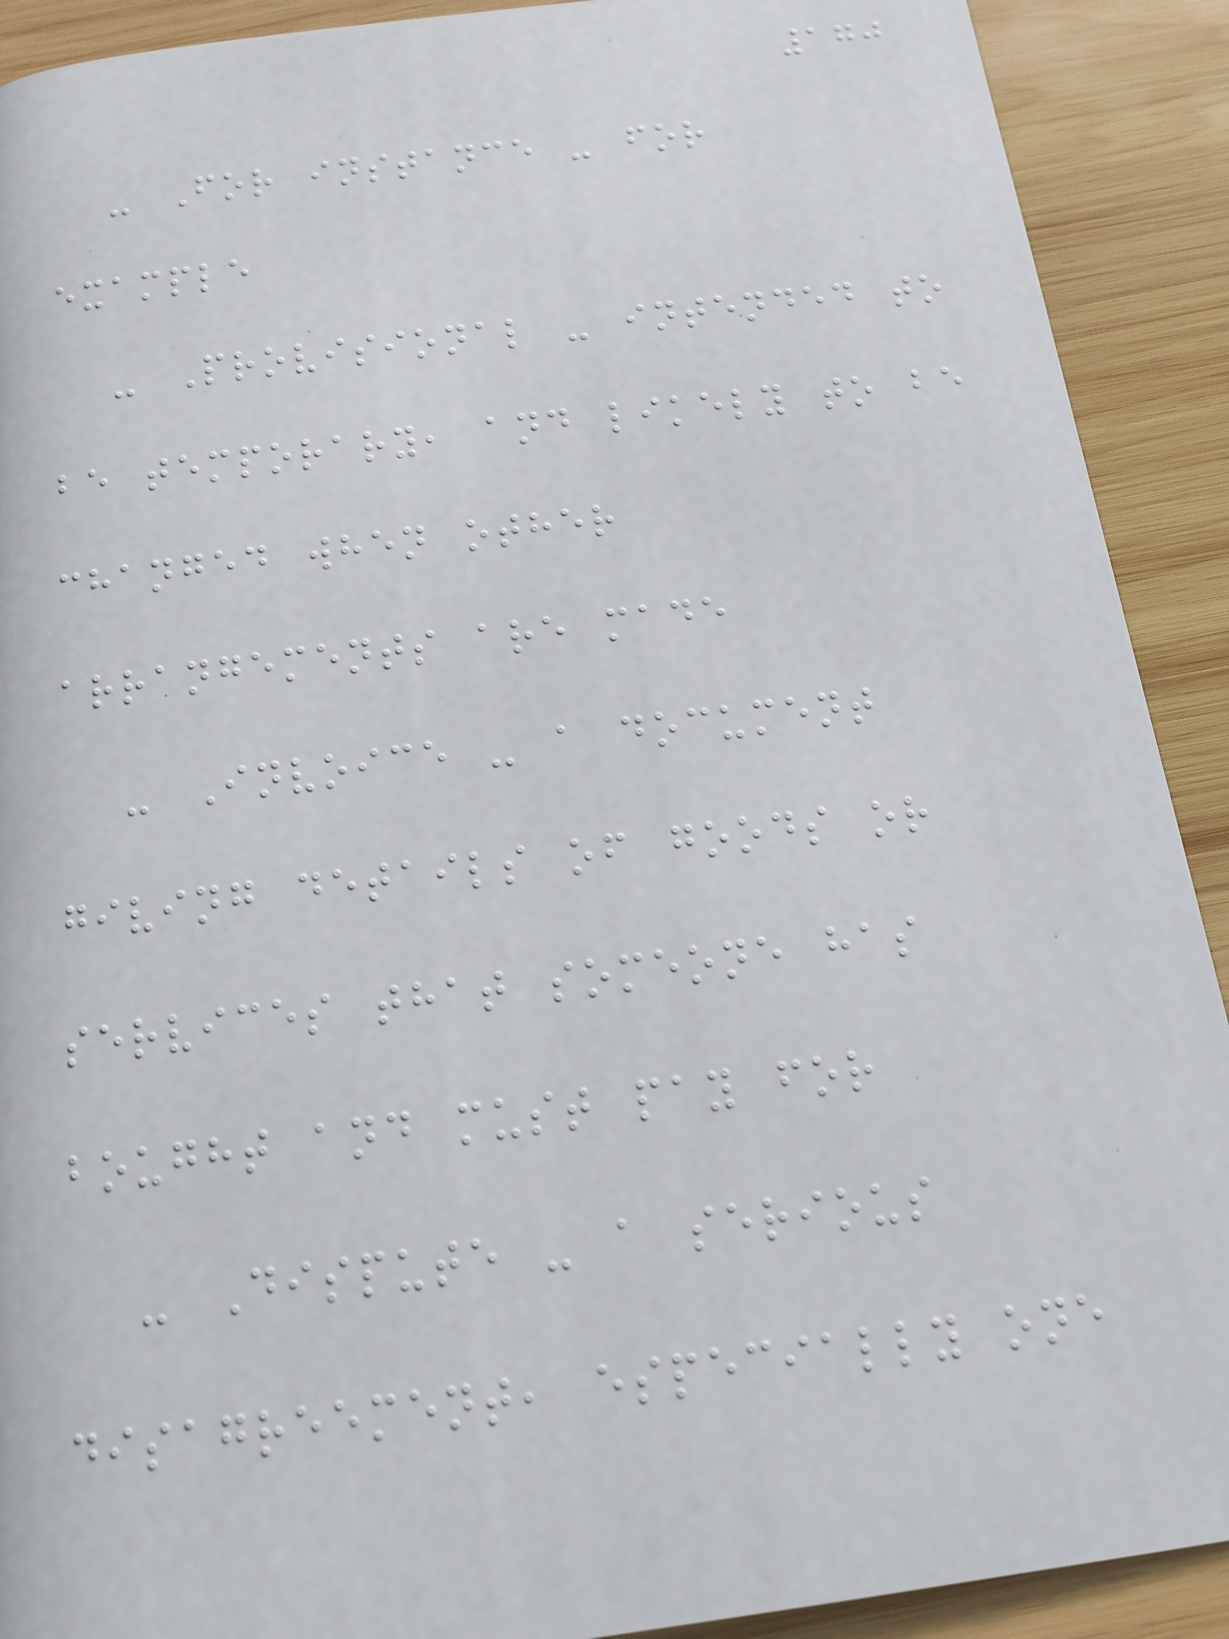170
- For instance - for
example
- Provisional - intended to
be temporary, and likely to be
changed when other
arrangements are made
- Invoice - a document
giving details of goods or
services that someone has
bought and must pay for
- Dispute - a serious
disagreement, especially one
